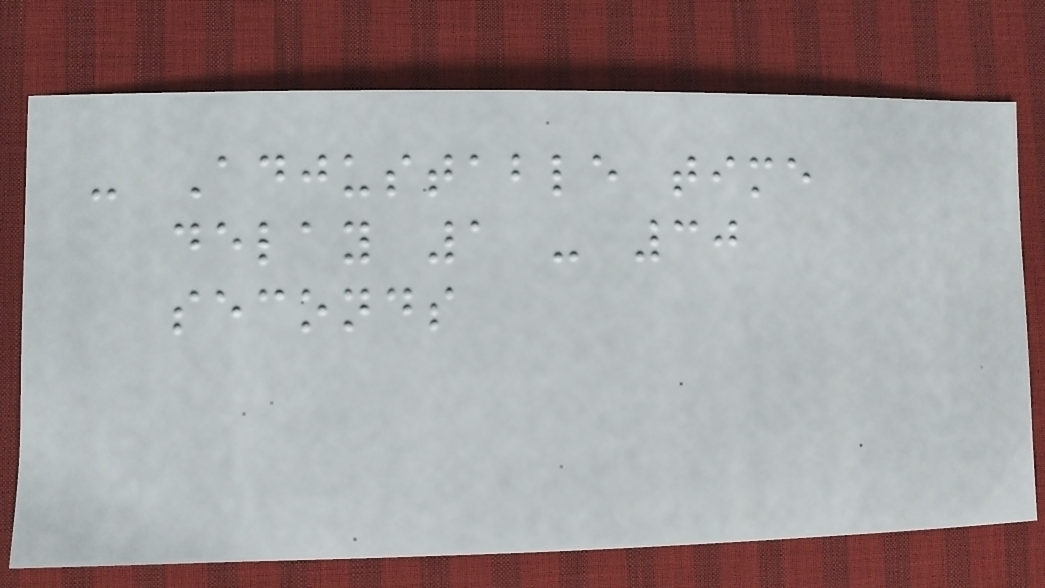- Adjustable time
delay 1 - 30
seconds
